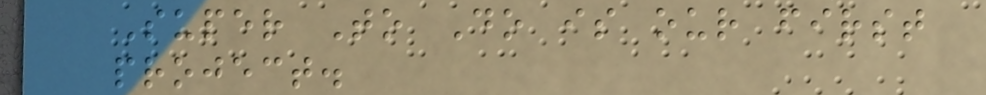Super To Do is our first
project.
